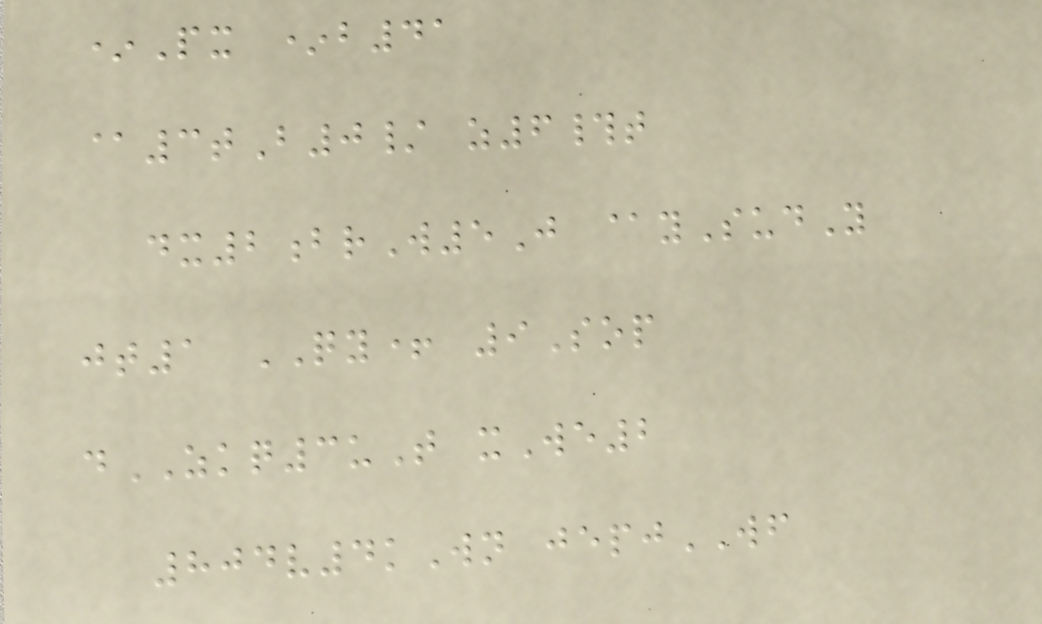*Px *b41
@3tB0/ z6#t
dx2brW5J @ySudY
jt1 QY+ 9Sop
dZKQ3uT xWe2
804v4kWn jepjWF
